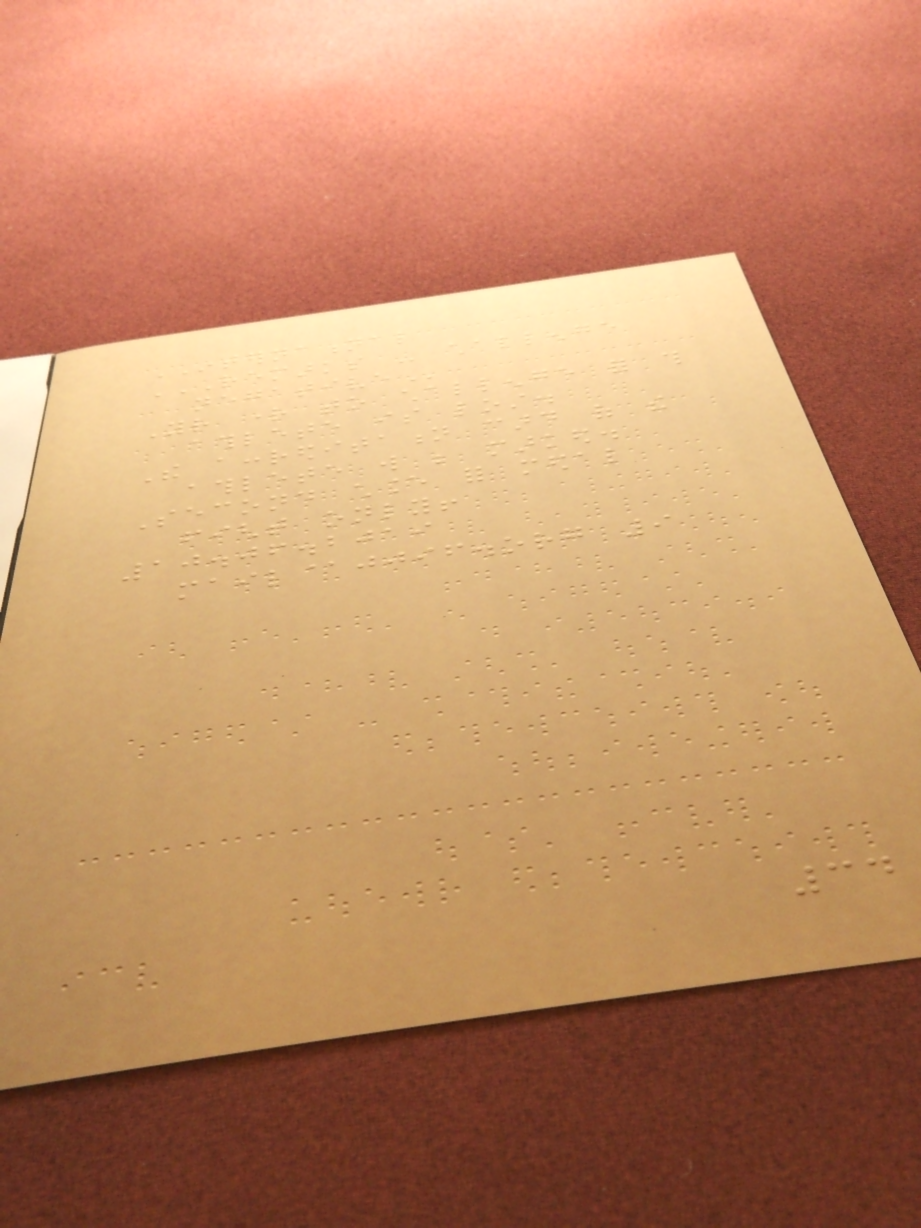INTERNATIONAL
REMARKS - CHALLENGE
NEGATIVE
Your right to challenge for this
athlete is lost.
The accreditation card of the
athlete will be marked.
Second chance for medal
fight only!
10.06.2019
mail@jjif.org 9
34
